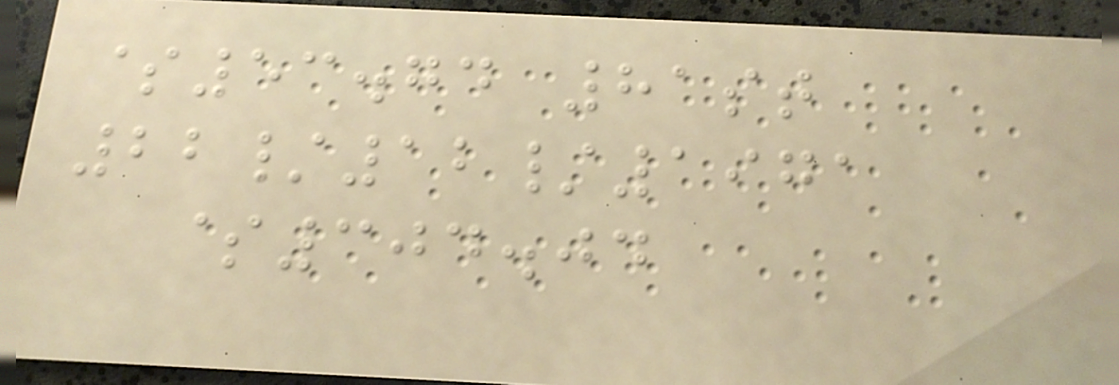$53.74 81st
22/12/1971
$304.04
